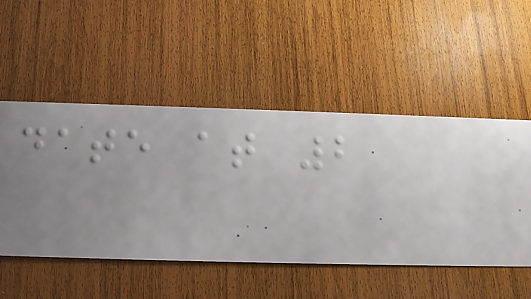date at 2
